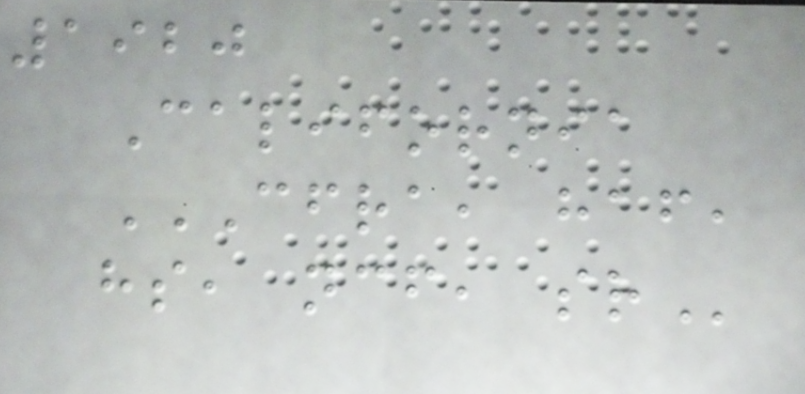1920
California
CFRA, HAF,
HS, NCF, SR
